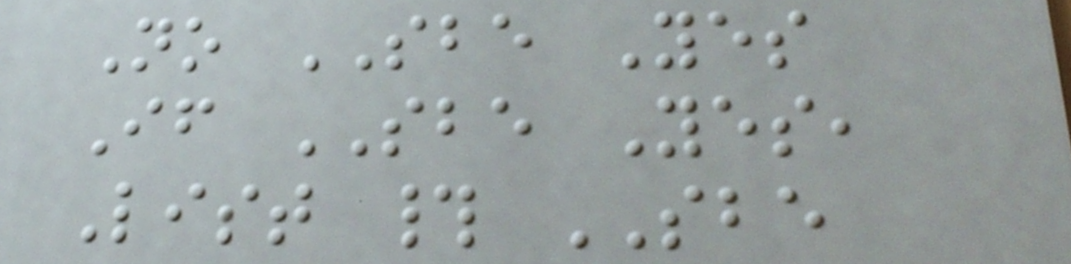No SBE Yes
If SBE Yes,
List # SBE
